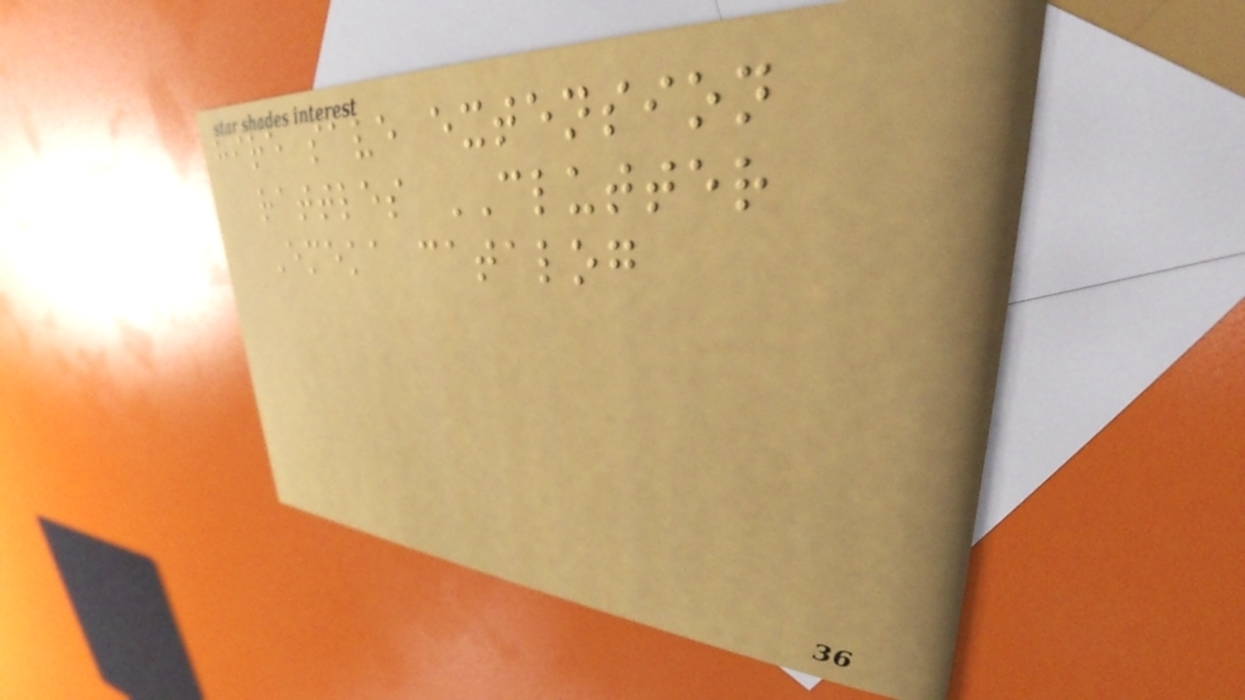hire save extension
rattles CLUTTER
Emeka catalog
